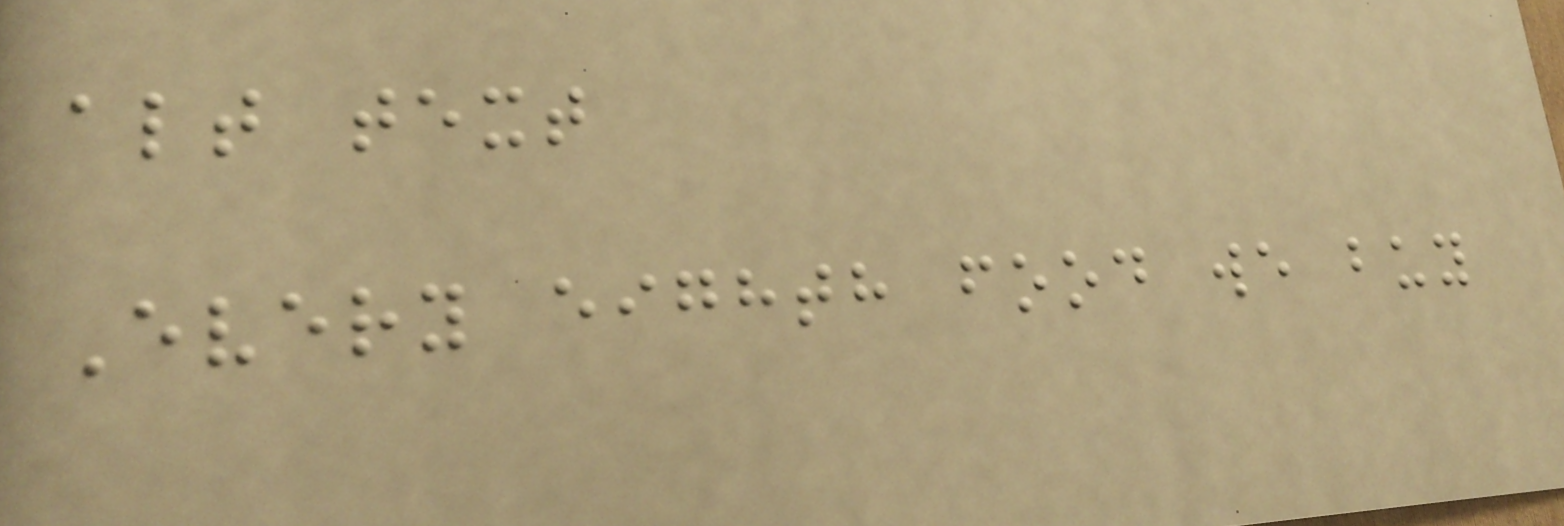alt text
Every eighth food we buy
